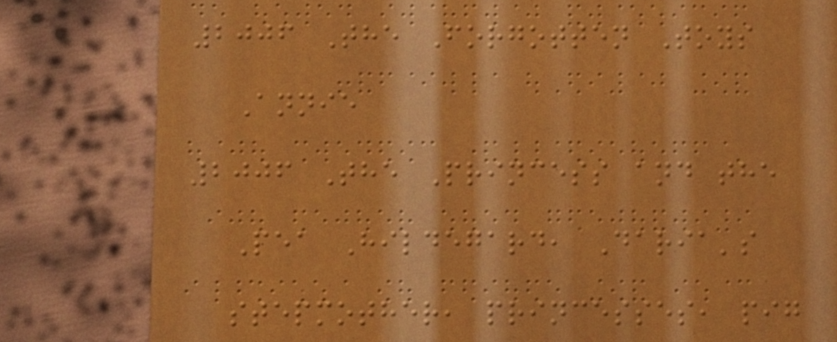2006 The Forgotten Toys
Annie
2006 The Princess and the
Pea Hildegard, Daria's
stepmother, princesses, pig
